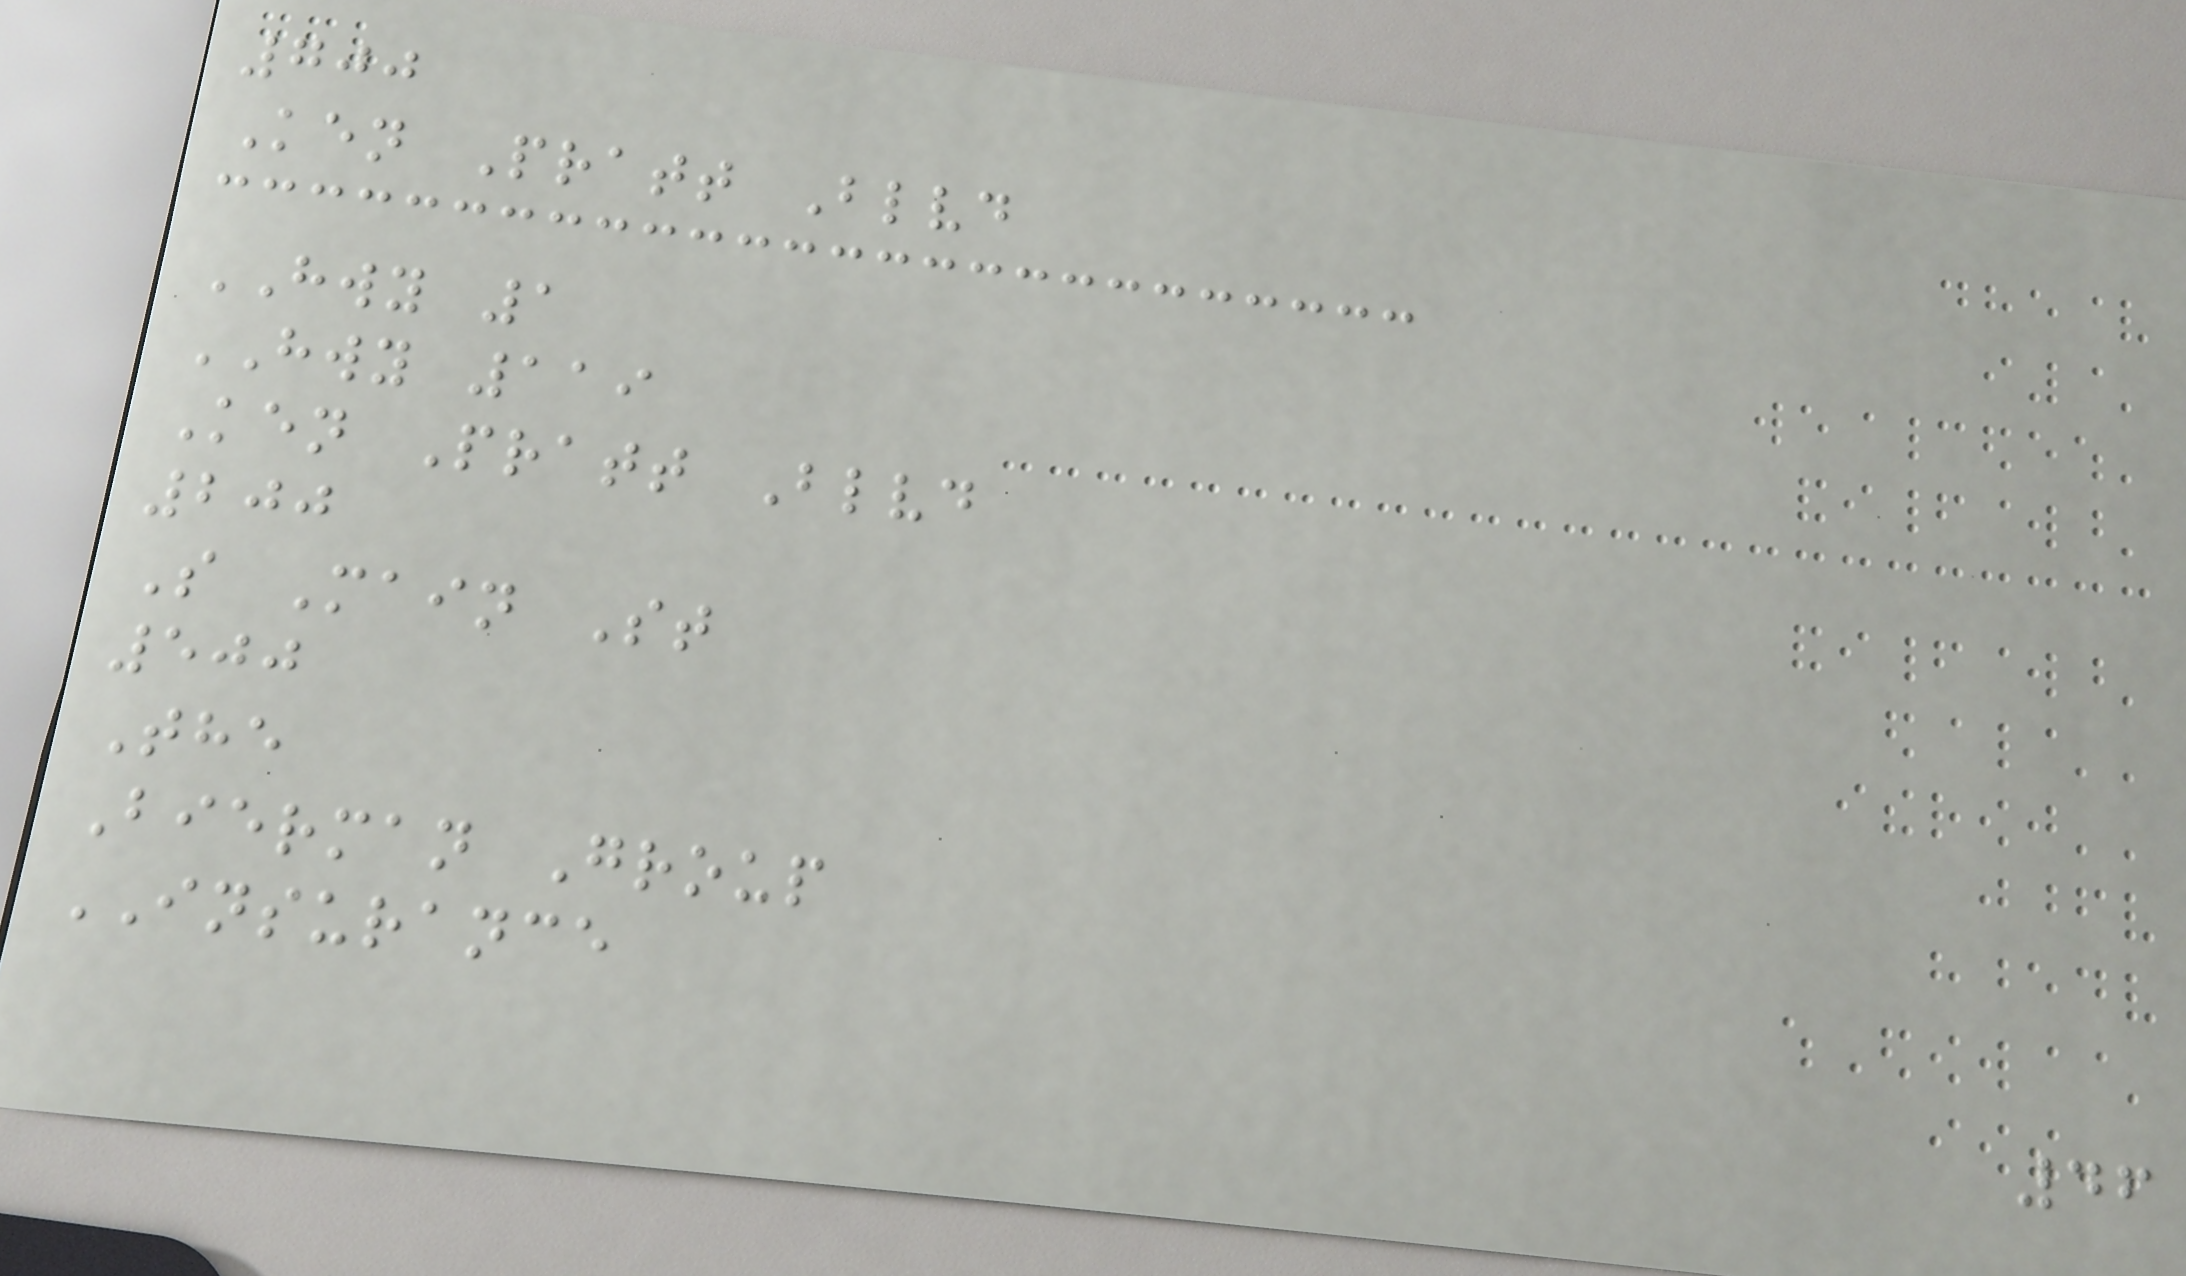700
Ken Pratt Blvd
HWY 1
HWY 119
Ken Pratt Blvd
200
S Main St
500
The
Bierman Group
INSURANCE
46
